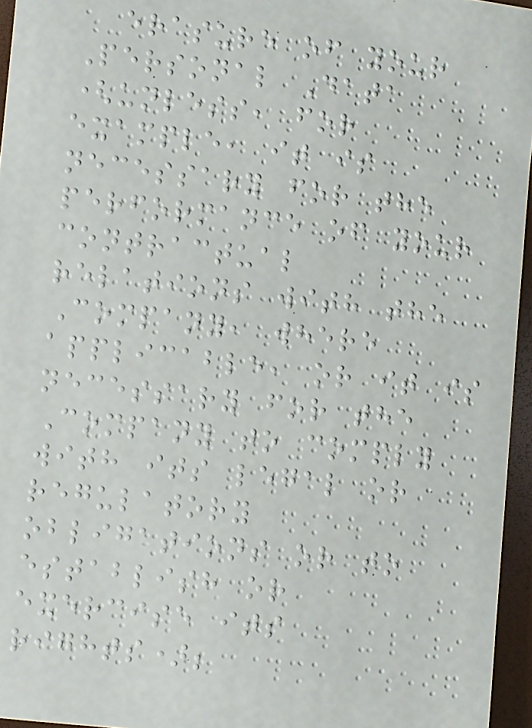erasure of your
Personal Data
(unless, for
example, it is
necessary for the
performance of your
contractual
relations with the
Company, where
applicable, or it is
necessary for the
Company to comply
with its legal or
regulatory
obligations or to
establish or
exercise its
rights);
